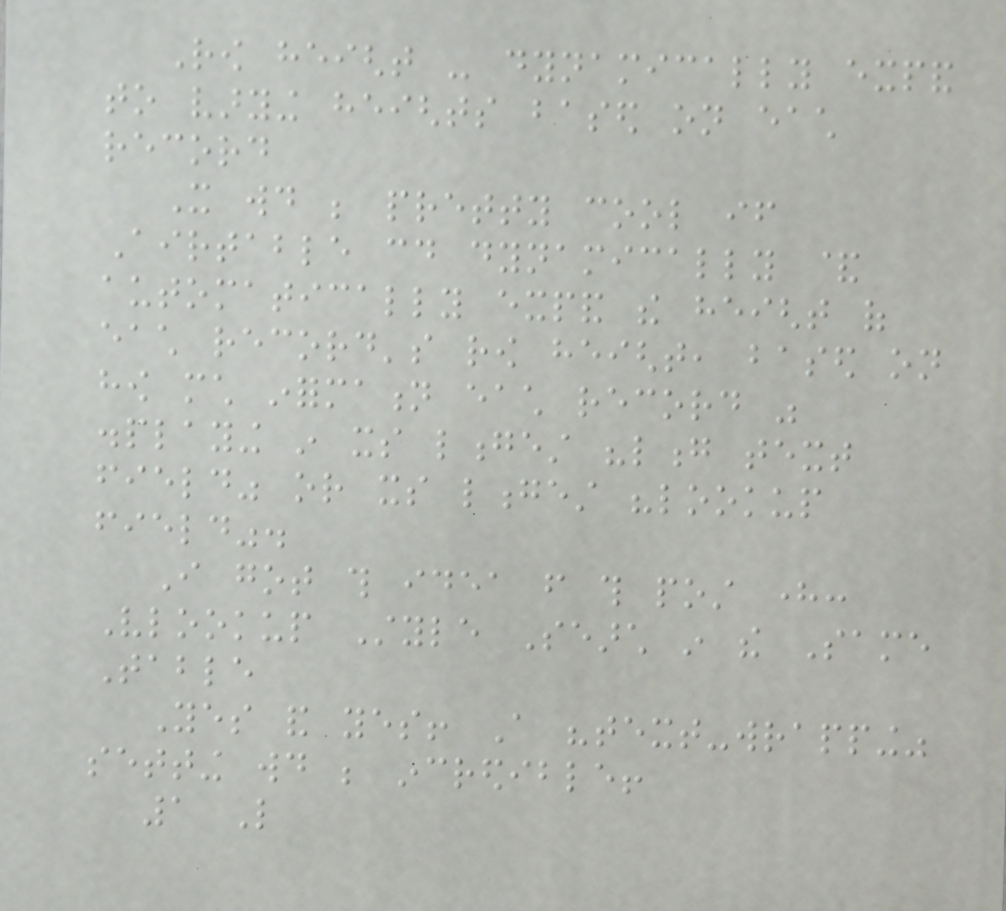Row height - dynamically expand
to varying heights based on each
record
It would be pretty cool if
Airtable could dynamically &
automatically expand the height of
each record's row height, based on
how much information each record was
displaying in its longest "long text
field" or its longest "lookup
field".
I got this idea from this post here:
Vlookup Style Search in the Same
Table
Yes and yes! A "text-wrapping"
setting would be incredible!
1 Like
